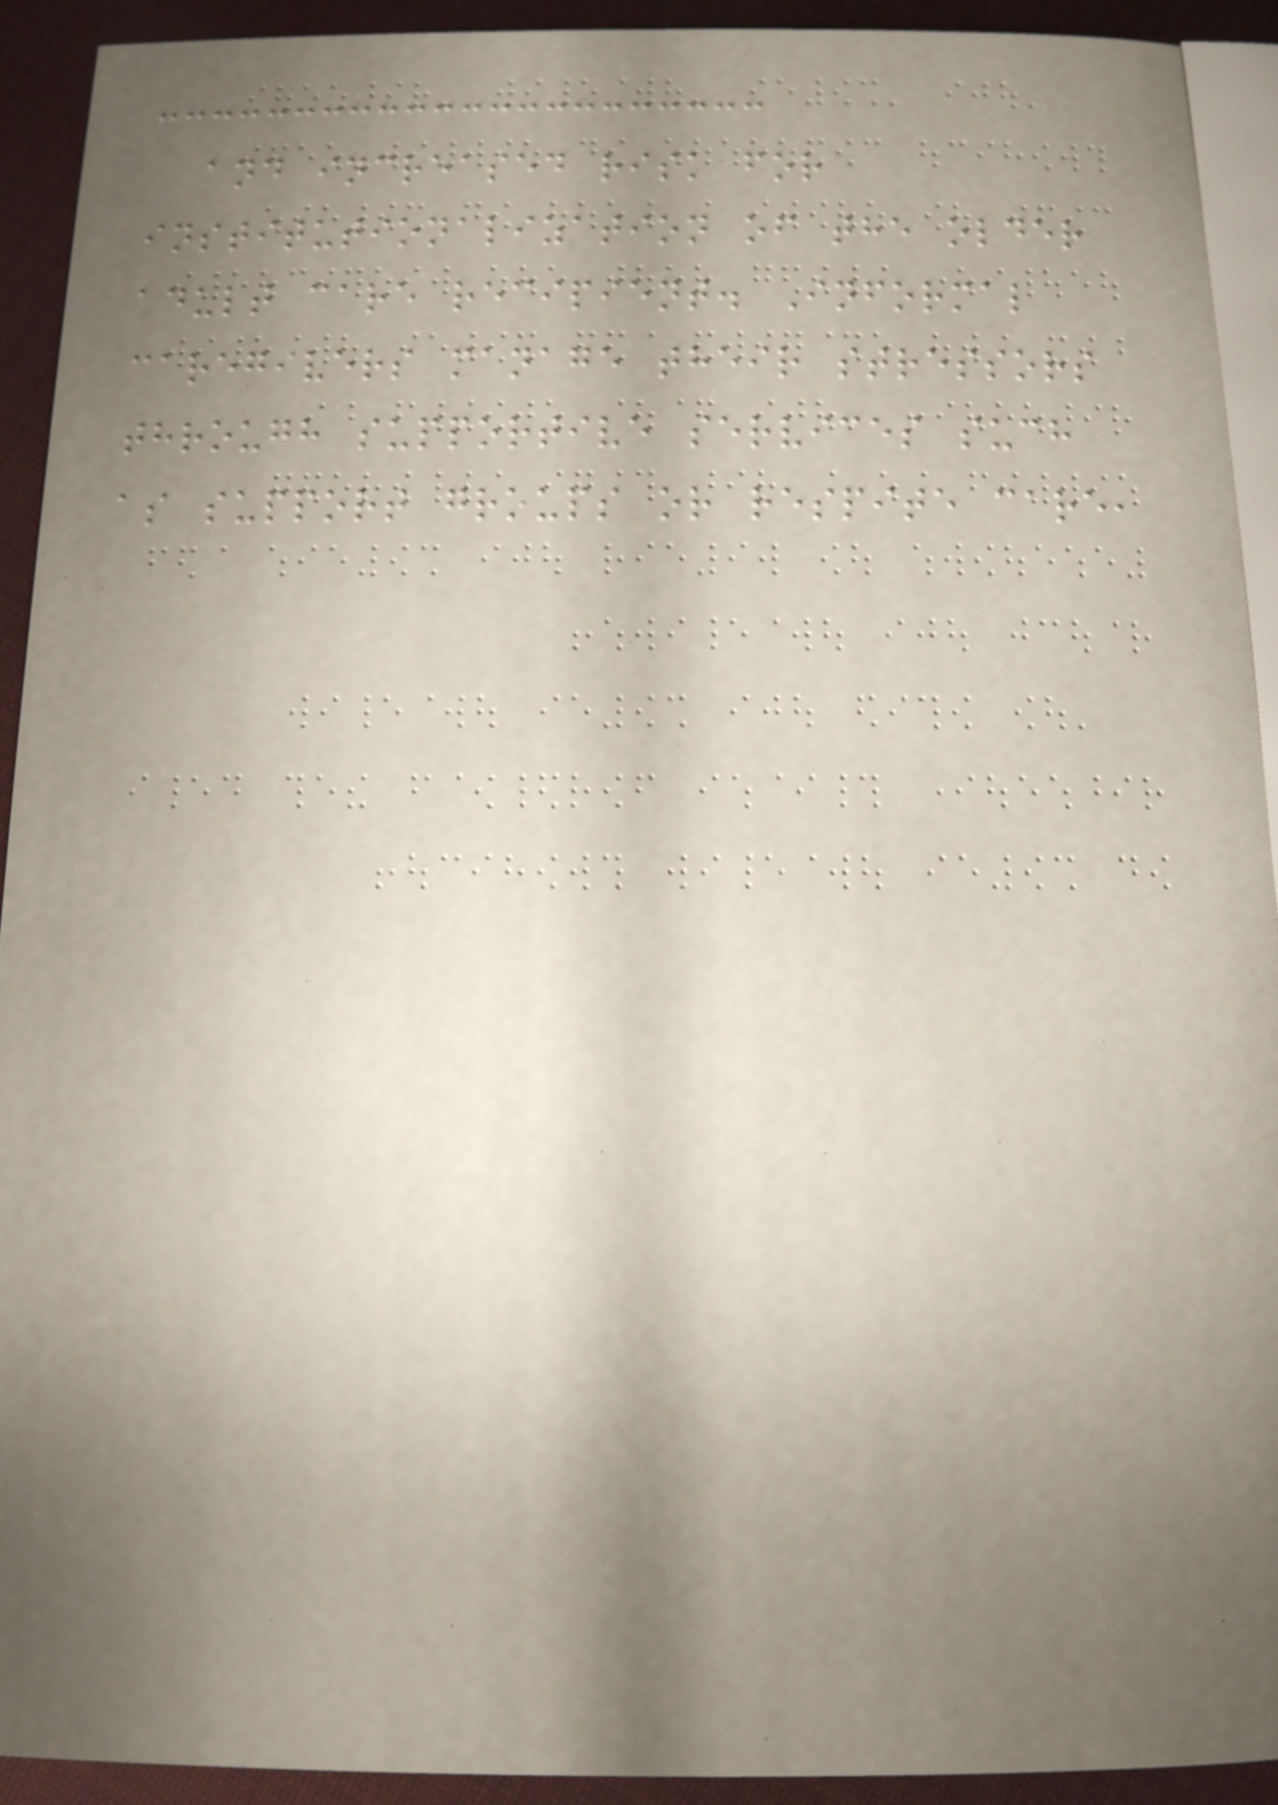and increased risk for
institutionalization of the older
adult care recipient. Informal
caregivers manage their stressors
through supportive services such
as support groups or respite care,
